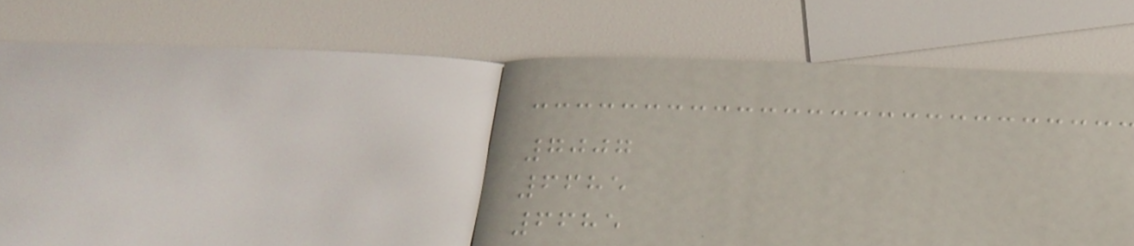7007
6685
6685
